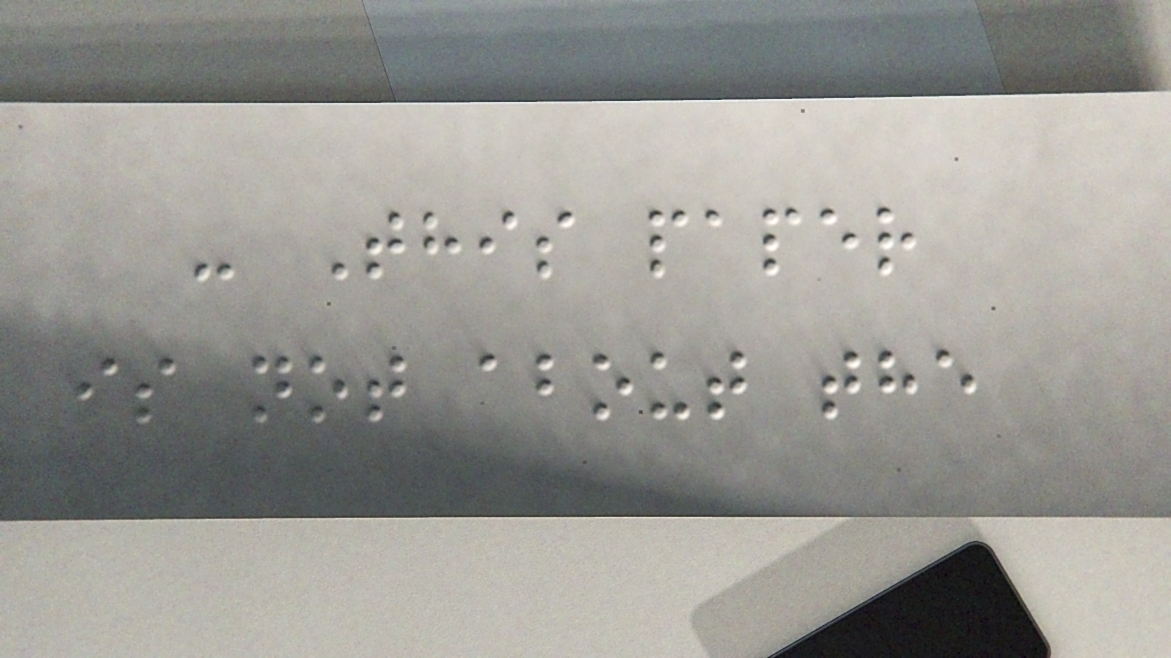- This paper
is not about the
